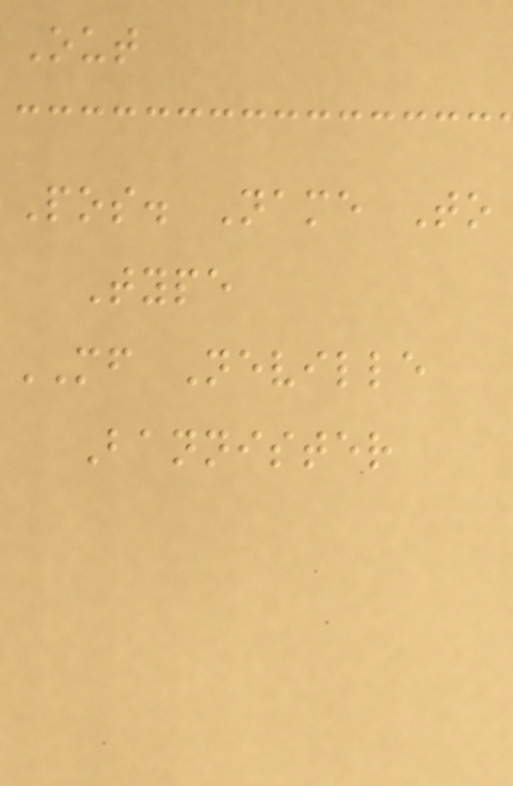Out
Pos. Name To
Type
MF Neville
Bannister
